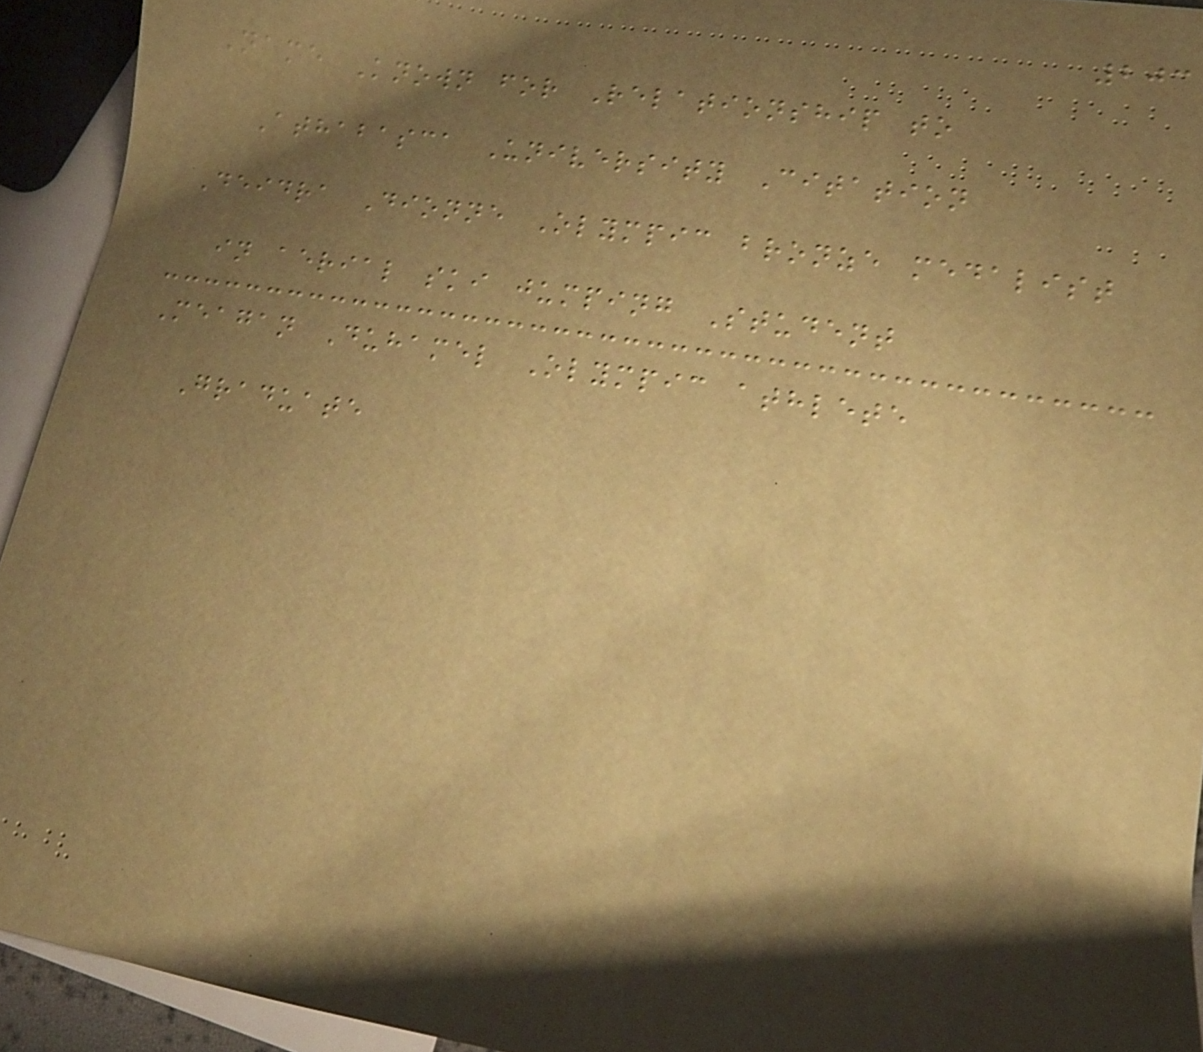203
Name Known for Relationship to
Athabasca University Citation
Deidra Dionne Olympic bronze medalist
in aerial ski jumping Student
Meagan Duhamel Olympic athlete
Graduate
